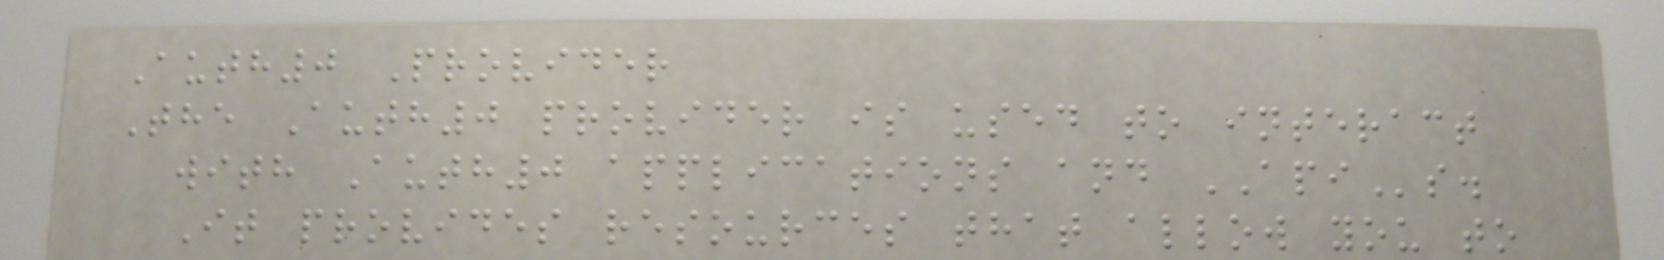Auth0 Provider
The Auth0 provider is used to interact
with Auth0 applications and APIs.
It provides resources that allow you to
